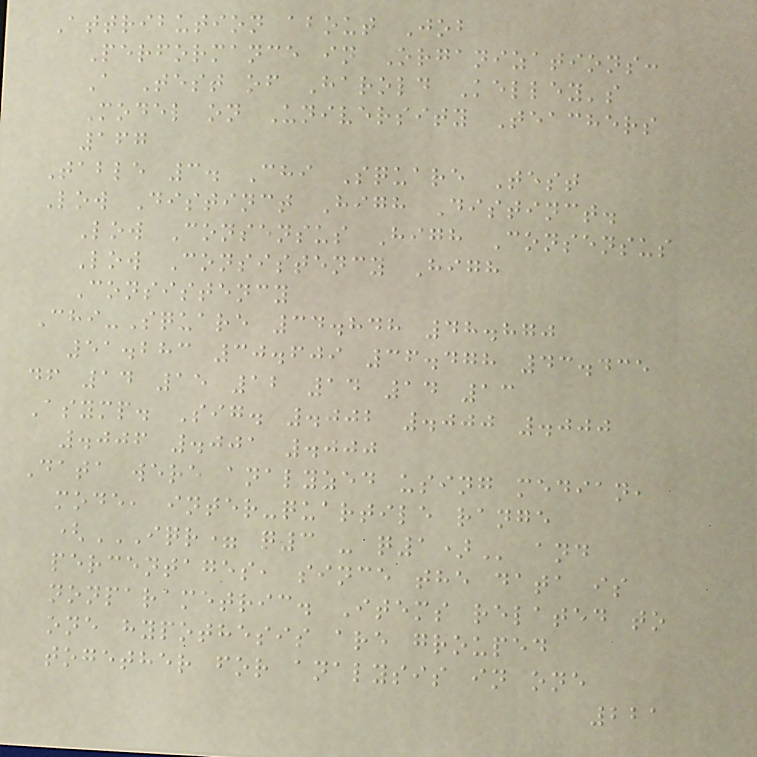Attribution about Job
Performance in Organizations:
A Test of Harold Kelley's
Model on University Teachers
167
Table 3. Chi Square Test
Low Distinct High Distinct.
Low Consensus High Consensus
Low Consistency High
Consistency
Chi-Square 34.848 48.870
51.283 30.609 36.478 43.435
df 14 15 12 14 14 13
Asymp. Sig. .002 .000 .000
.006 .001 .000
Data were analyzed using median,
mode, inter-quartile range
(IQR= Q3 - Q1) and
percentages, since the data is
nonparametric. Items related to
one hypothesis are grouped
together for analysis in one
221
